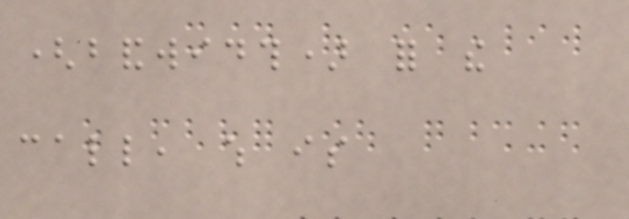(bandwidth) for the
call, which is
